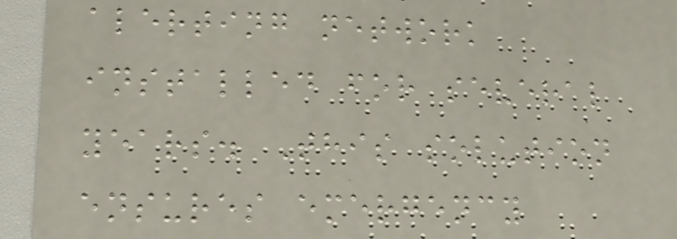alerting network
installed for several
years. This solution
ensures emergency
